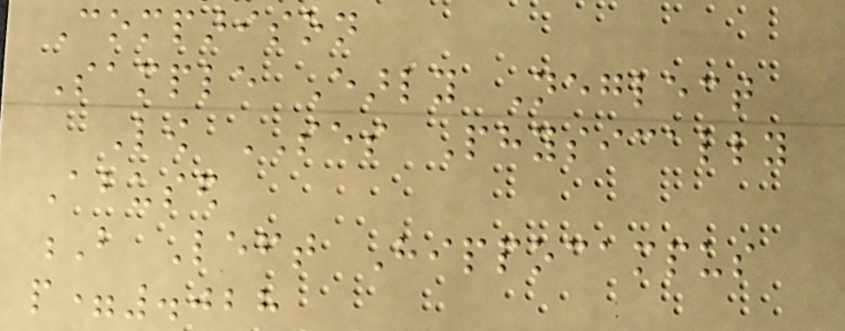Comparison
Sample Early Neglect
Low SES Physically
Abused
B Left Hippocampus
p=.028
